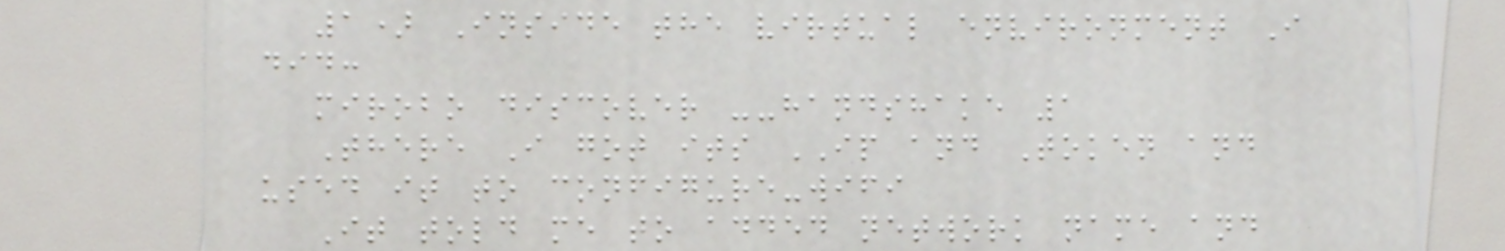1) Inside the virtual environment I
did:
mirobo discover --handshake 1
There I got its IP and Token and
used it to configure-wifi
It told me to added network name and
